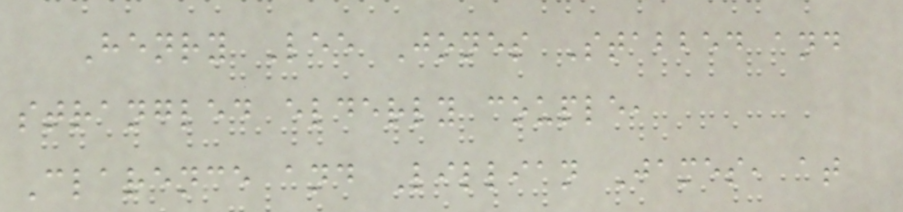Henry Lee Jones Stabbed and
strangled elderly couple,
Clarence and Lillian James, at
